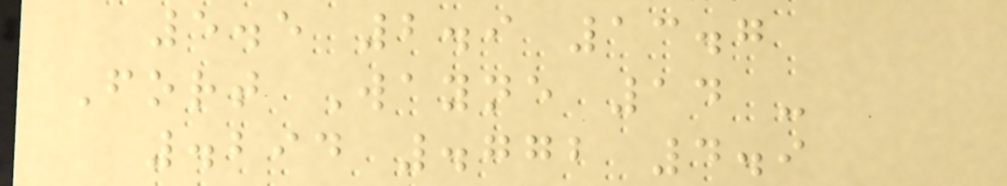5.5 2.9 13.7
Fort Wayne 14 -
.294 .772 4.9
